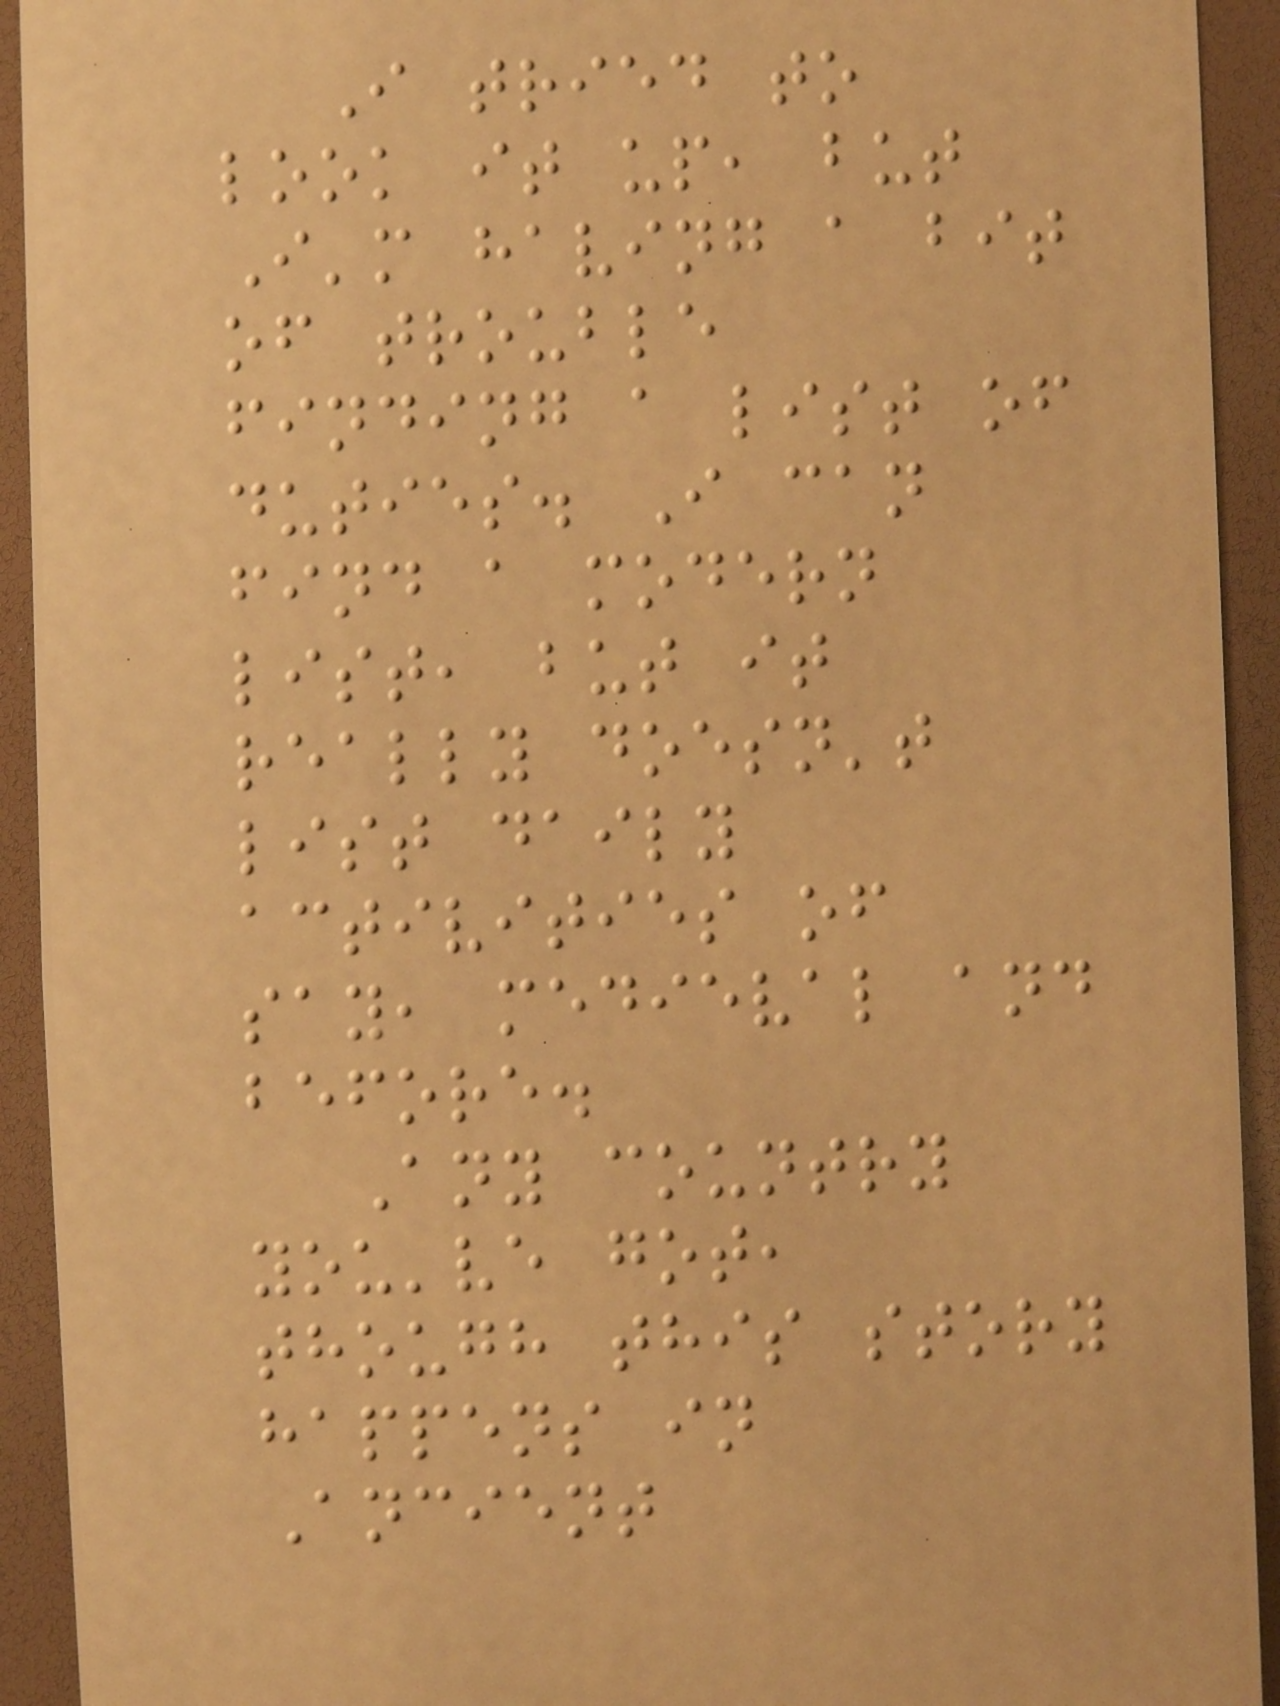I tried to
look it up, but
I'm having a bit
of trouble
finding a list of
duties. I can
find a modern
list, but it
really doesn't
list daily
activities of
say, medieval and
before.
Any country
you've got,
though this story
happens in
Ancient
